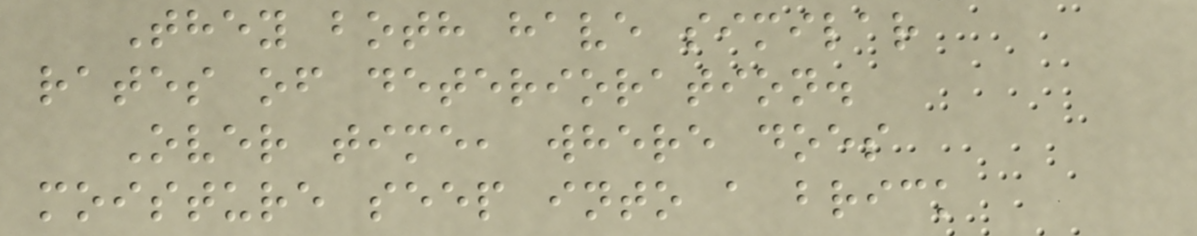They both have similar
rates of deterioration.
Over time, where does
moisture seep into a brick
